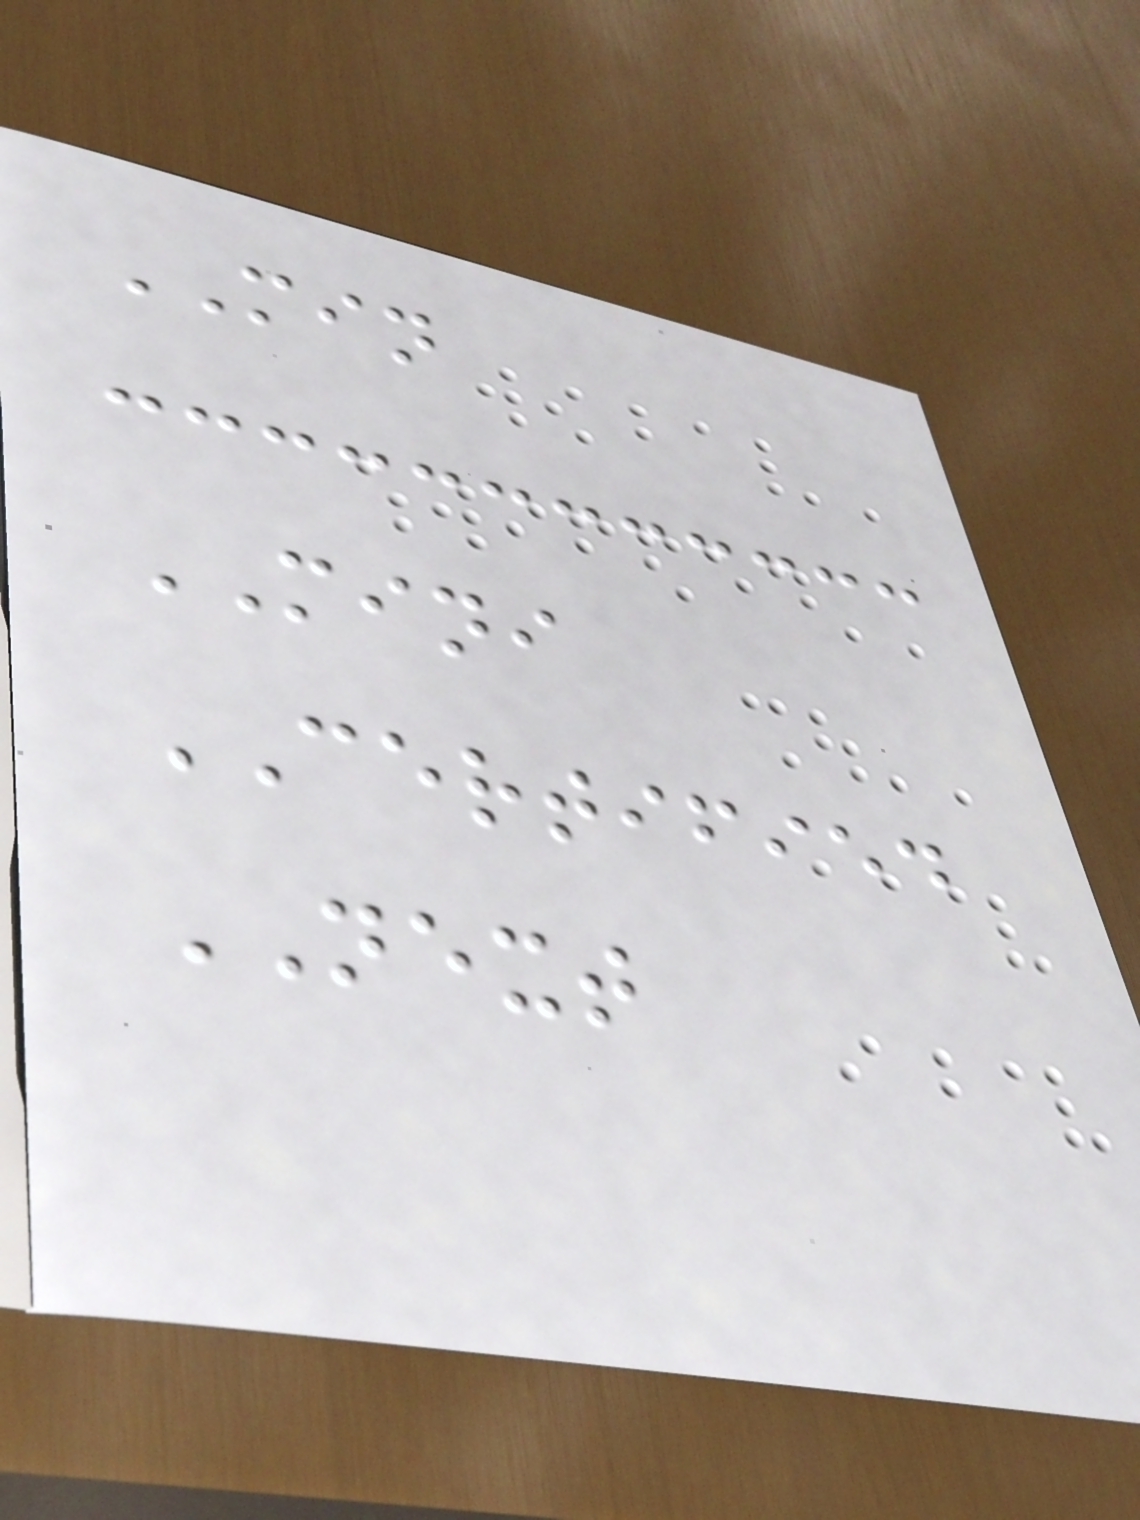MIN
MINI
CERTIFIED
NEXT
